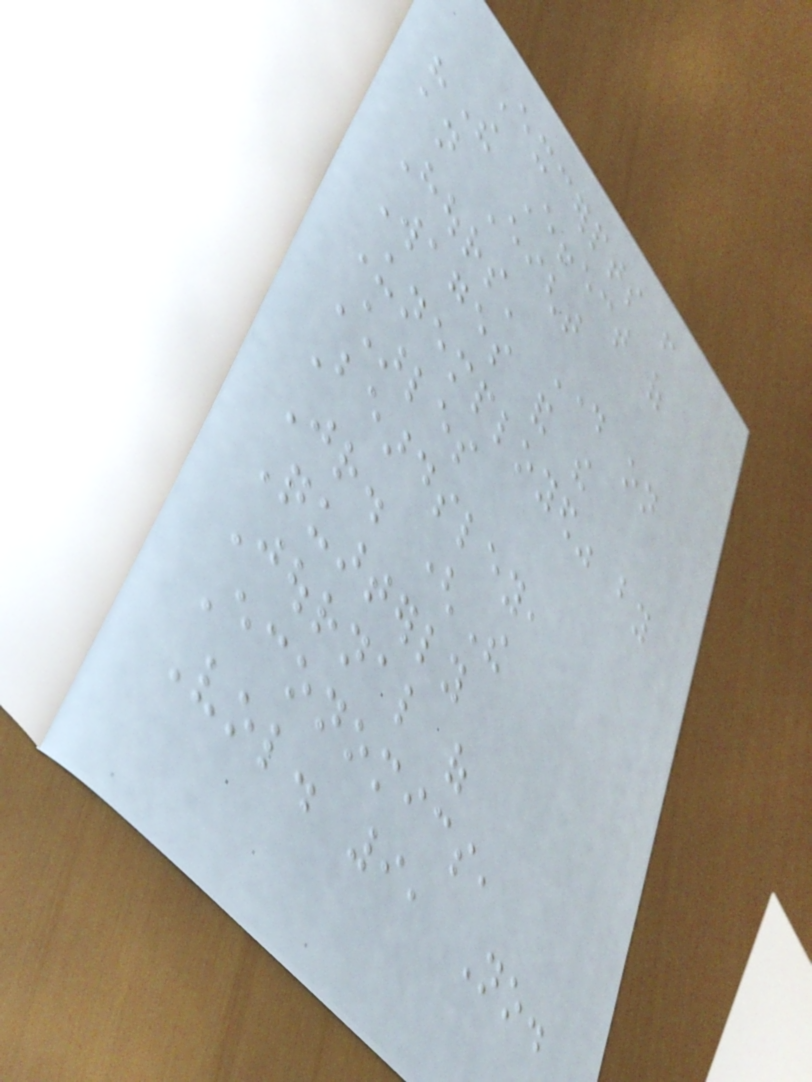Excerpts from
"The Effect of
an Eight
Hours' Day on
Wages and the
Unemployed" by
Charles
Beardsley,
Jr. (The
Quarterly
Journal of
Economics,
Vol. 9, No.
